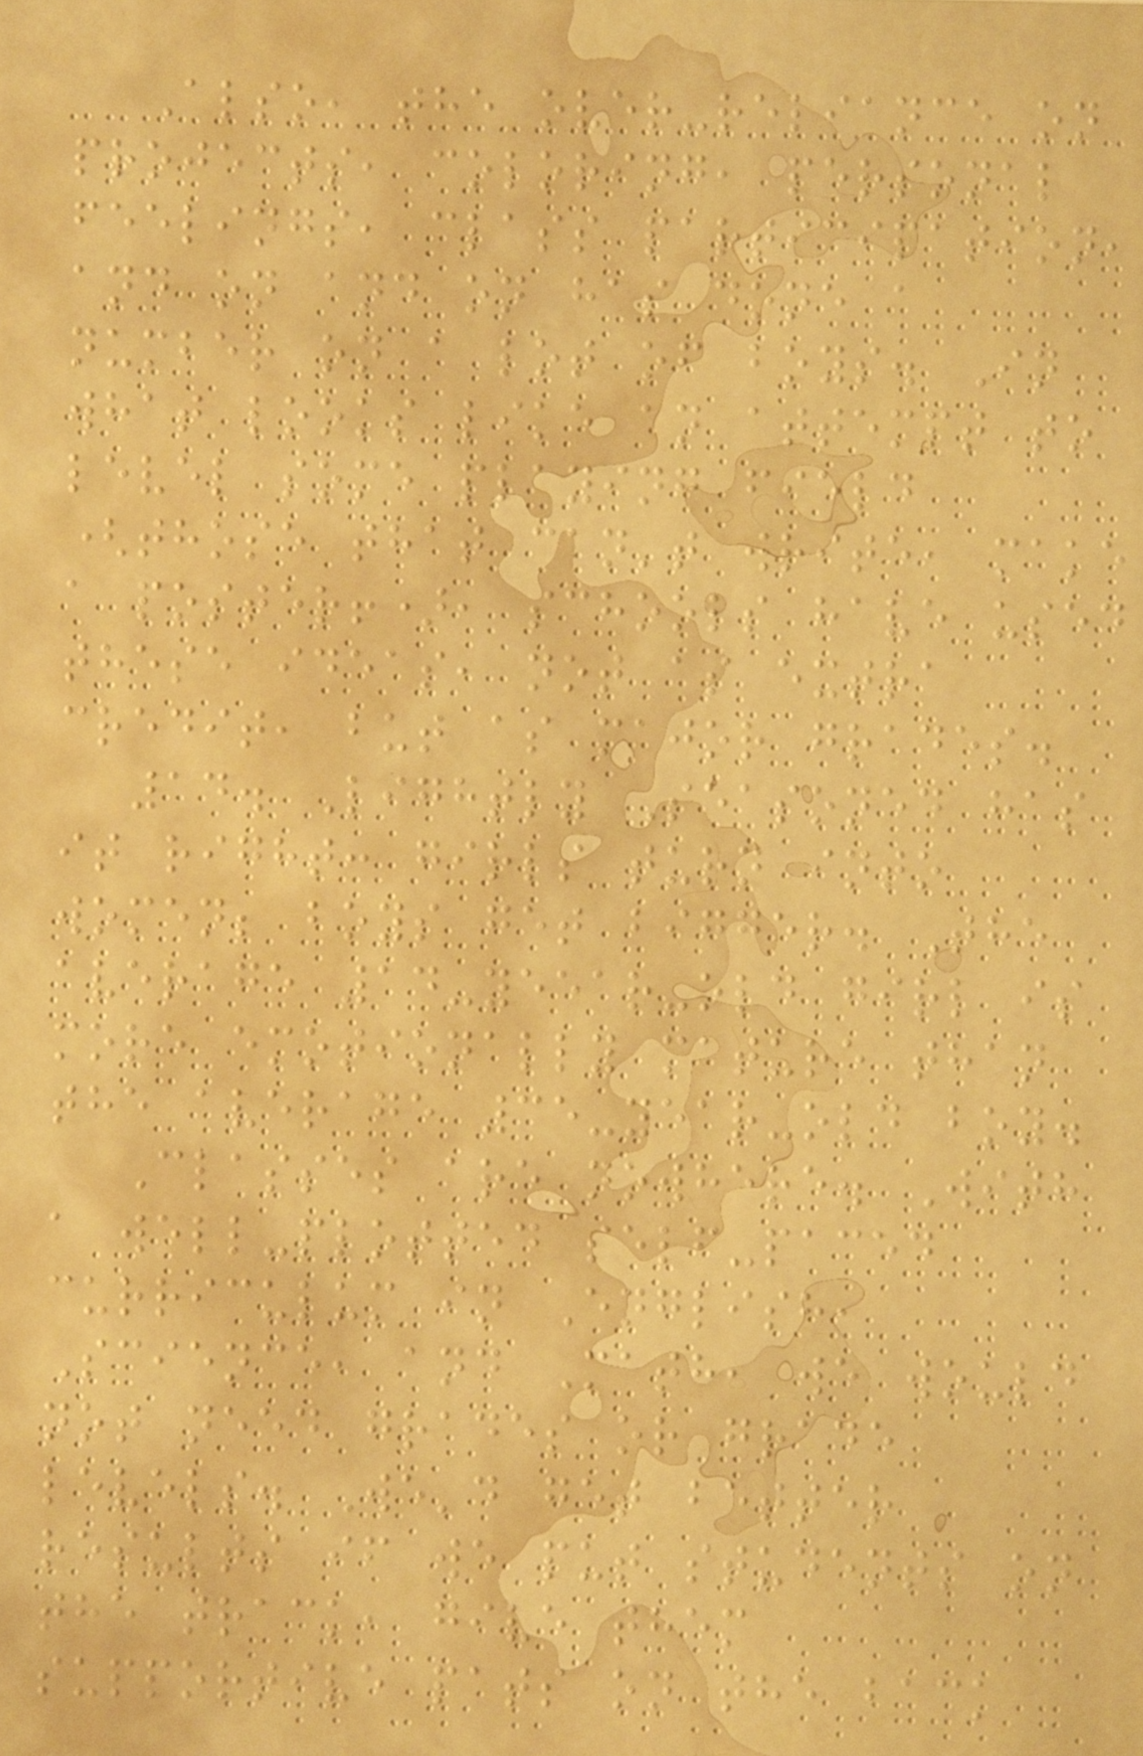Also, the over-reliance on
projects, coloring, personal
feelings, class participation,
and on and on has done a
number on a lot of boys. In
what looks like an attempt to
level some playing field
(those that can't write, make
a poster!), schools have used
these ideas, not as extra
credit, but as major grades.
14. Lightly Seasoned has
it right: girls turn into
women; boys get bigger. The
average 14-yeear-old girl is
more emotionally mature than
the average 35-year-old boy.
Classes are nowhere. With
a well-plotted self-paced
curriculum in English,
Science, and Math, we would
not need grades or grade
levels. We'd get better
results if we put students on
the track, give them
supportive pats on the back
